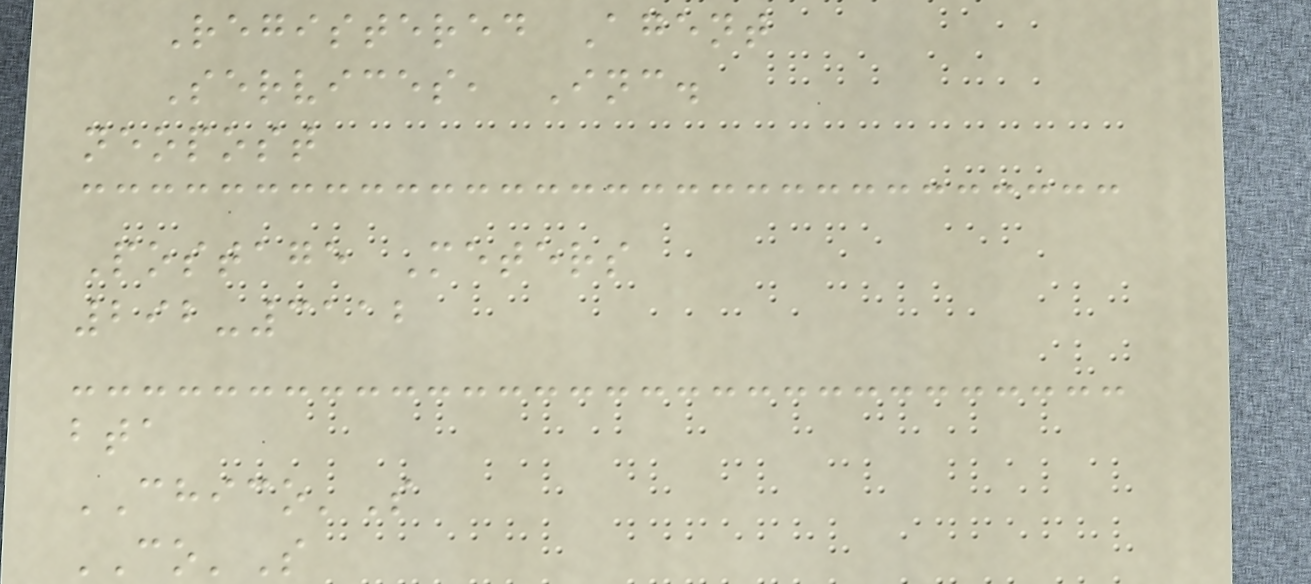Registered Agent
Services, Inc.
neopost
Postage Meters
292-3112
bta
CHICO'S
CO'S
